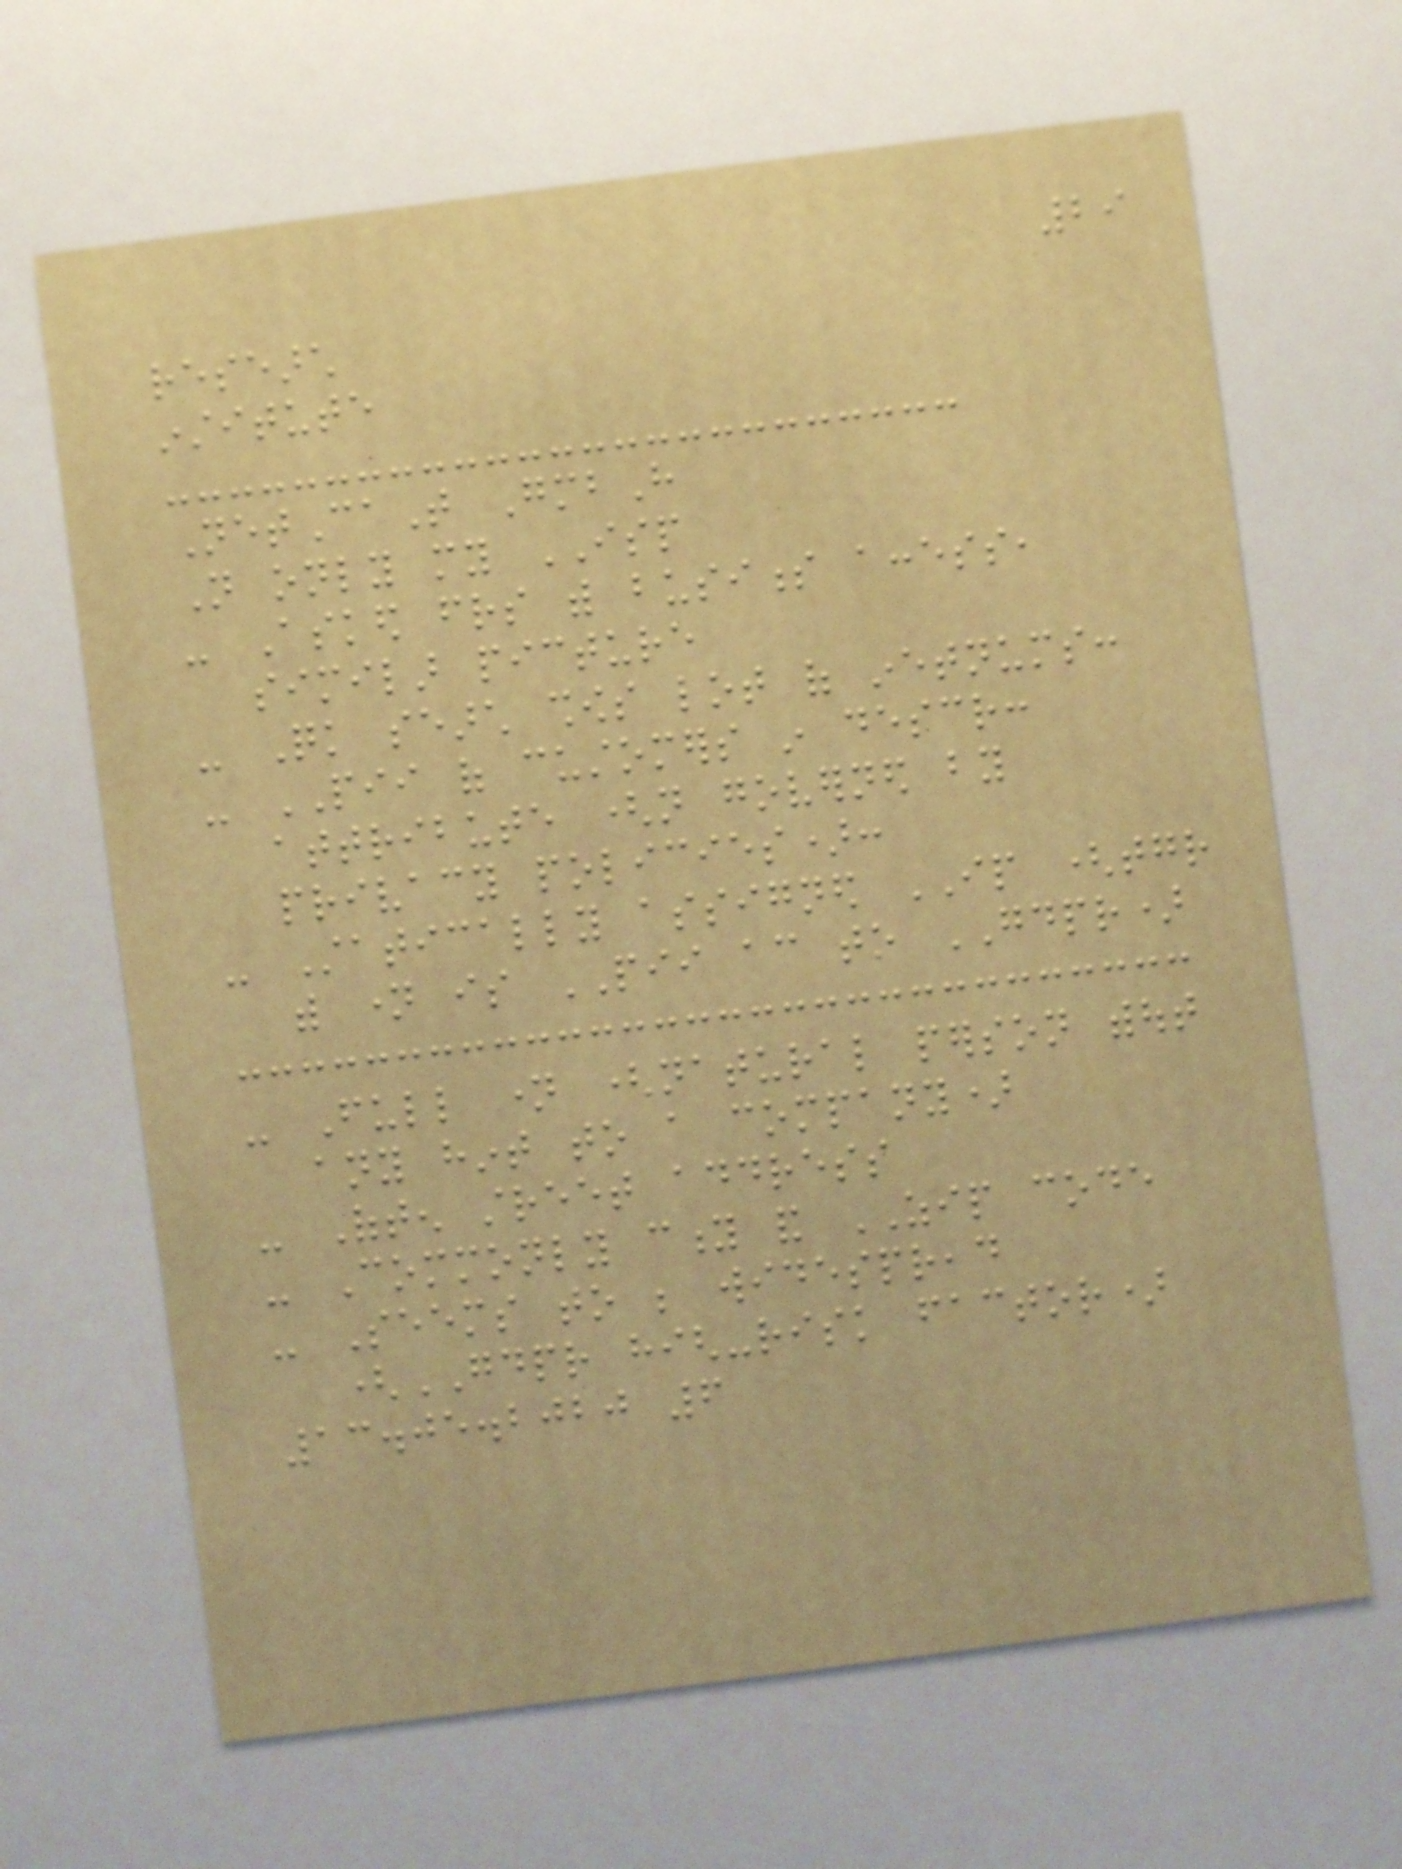29
research
institute
NetCaT GmbH
Not only my ISP
- Asked friends with business access,
similar picture
- Quick search shows lot of inetnums:
- PII of customers in descr:
attribute (not governed by
privacy policies):
- Statically assigned IP (together
with name is PII according to GDPR)
- Full name (natural person without
any hint to a company)
- Often street address
- Commonly city and ZIP code
- Seems to be widespread
(GDPR high-risk factor)
13.05.2020 6
